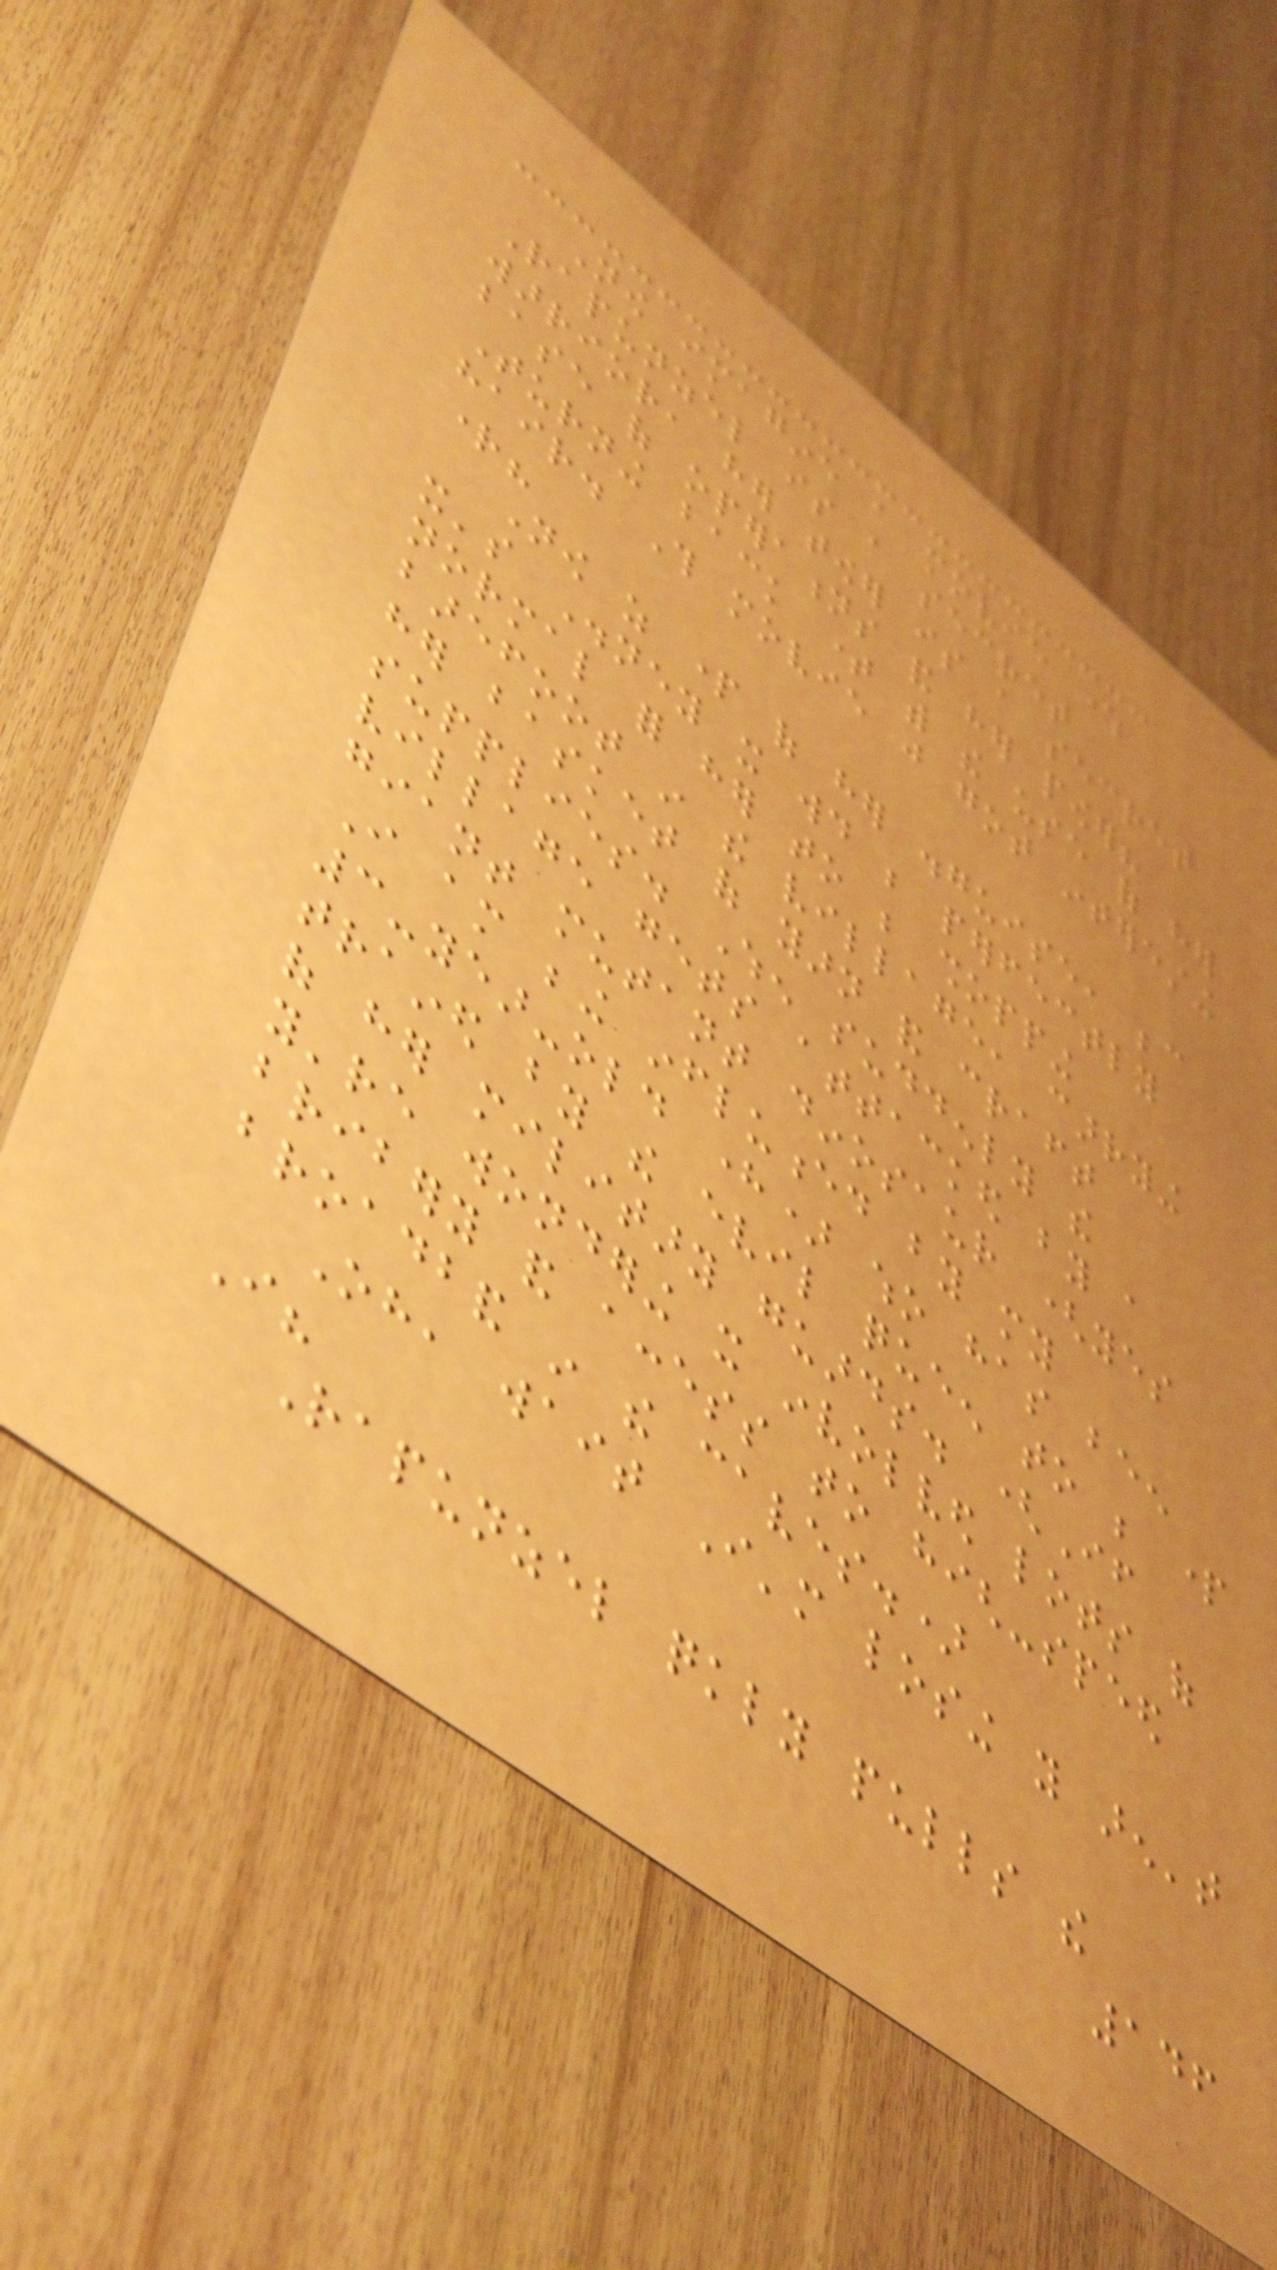Now imagine a movie where
Rapunzel is a secret
warrior, her tower is a secret
base of operations and her power?
Turning back time with the use of her
hair. This movie just got interesting
right?
Now as part of her disguise, because
it's Disney it would be perfectly
normal for her to be shopping
barefoot in the village, carrying
her basket of yarn and craft
supplies. When suddenly the
village gets attacked by a
giant mutant dinosaur (yes
I am being influenced by my
3-year-old here) who has been
trained by the evil queen to be part
of her military guards. (If
you're wondering it involved lots of
bribery and access to high-speed
broadband in the caves.)
Oh, wait I'm losing you aren't
I?
Rapunzel quickly pulls the
146
